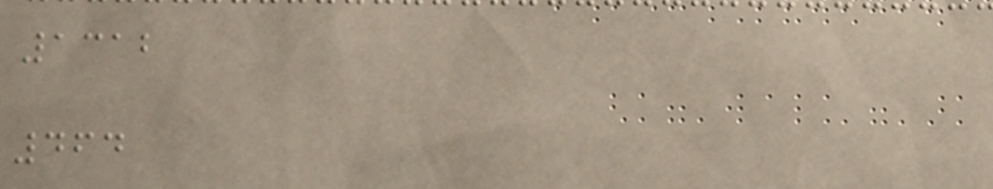1312
464
